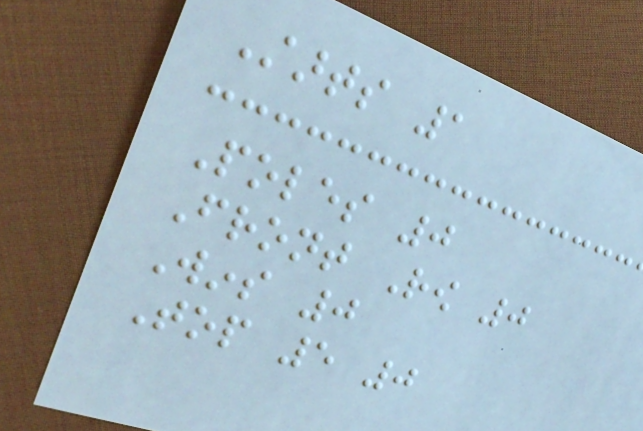Starts 1
Poles 0
Front Row 0
Wins 0
Top 5 0
